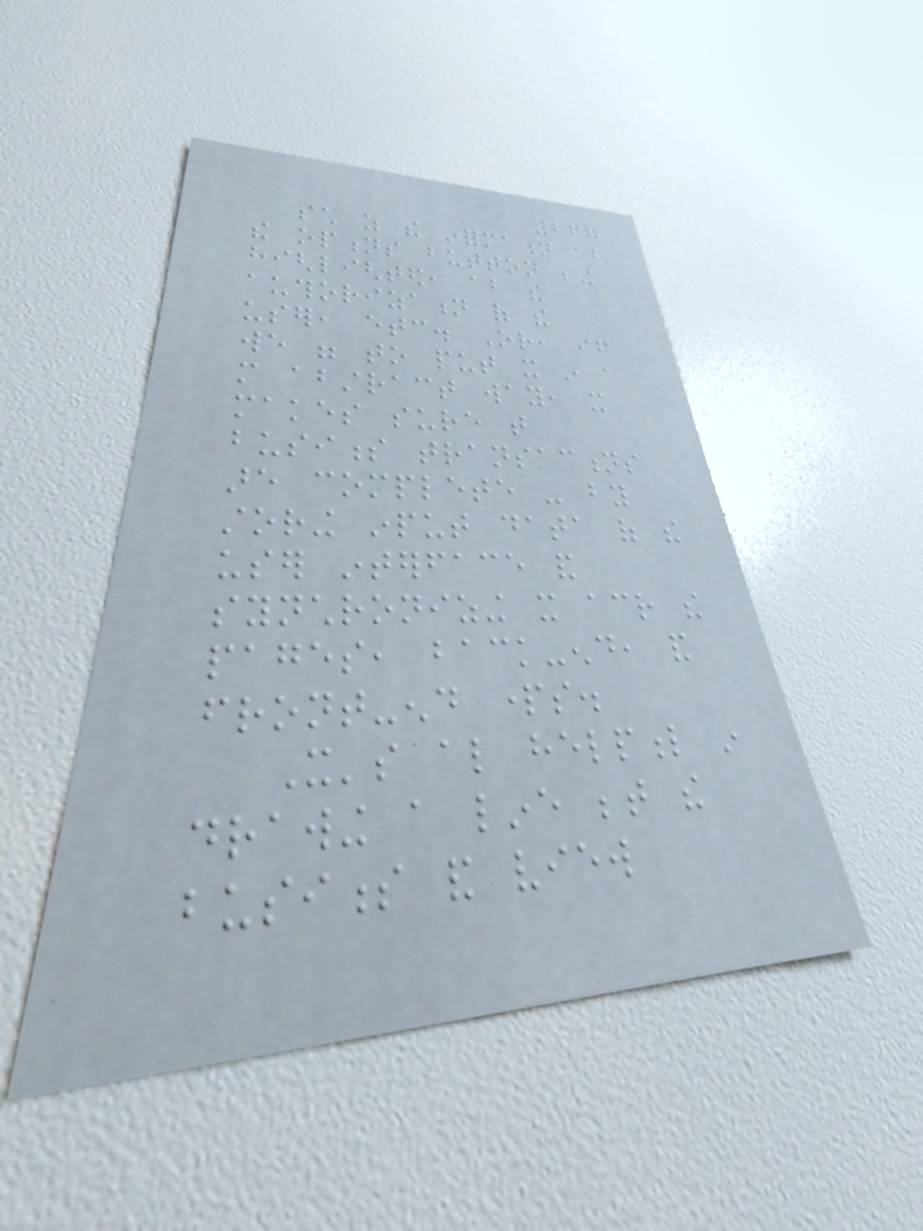267
such as the information about
the options button being
highlighted, about the
authorization of the
user, etc. Or, if
we were to put it in a
more abstract way, it
makes sure that
business transactions
are complete - by
storing input data of the
user interface and
synchronizing it across the
pages, back-end, and
front-end parts.
It's also helpful in
drawing a line between the
business and view
